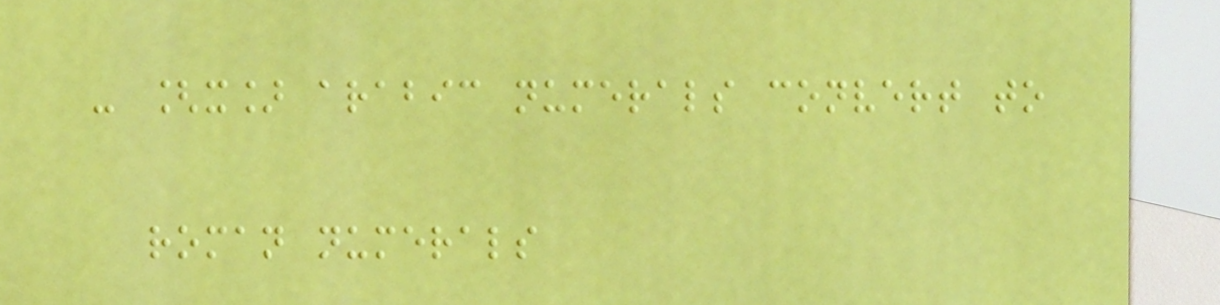- [x] arabic numerals convert to
roman numerals
